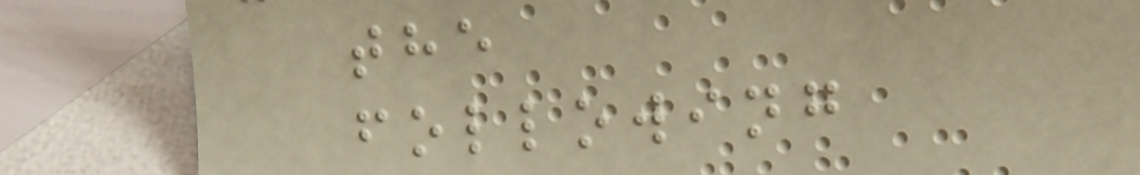the
following
